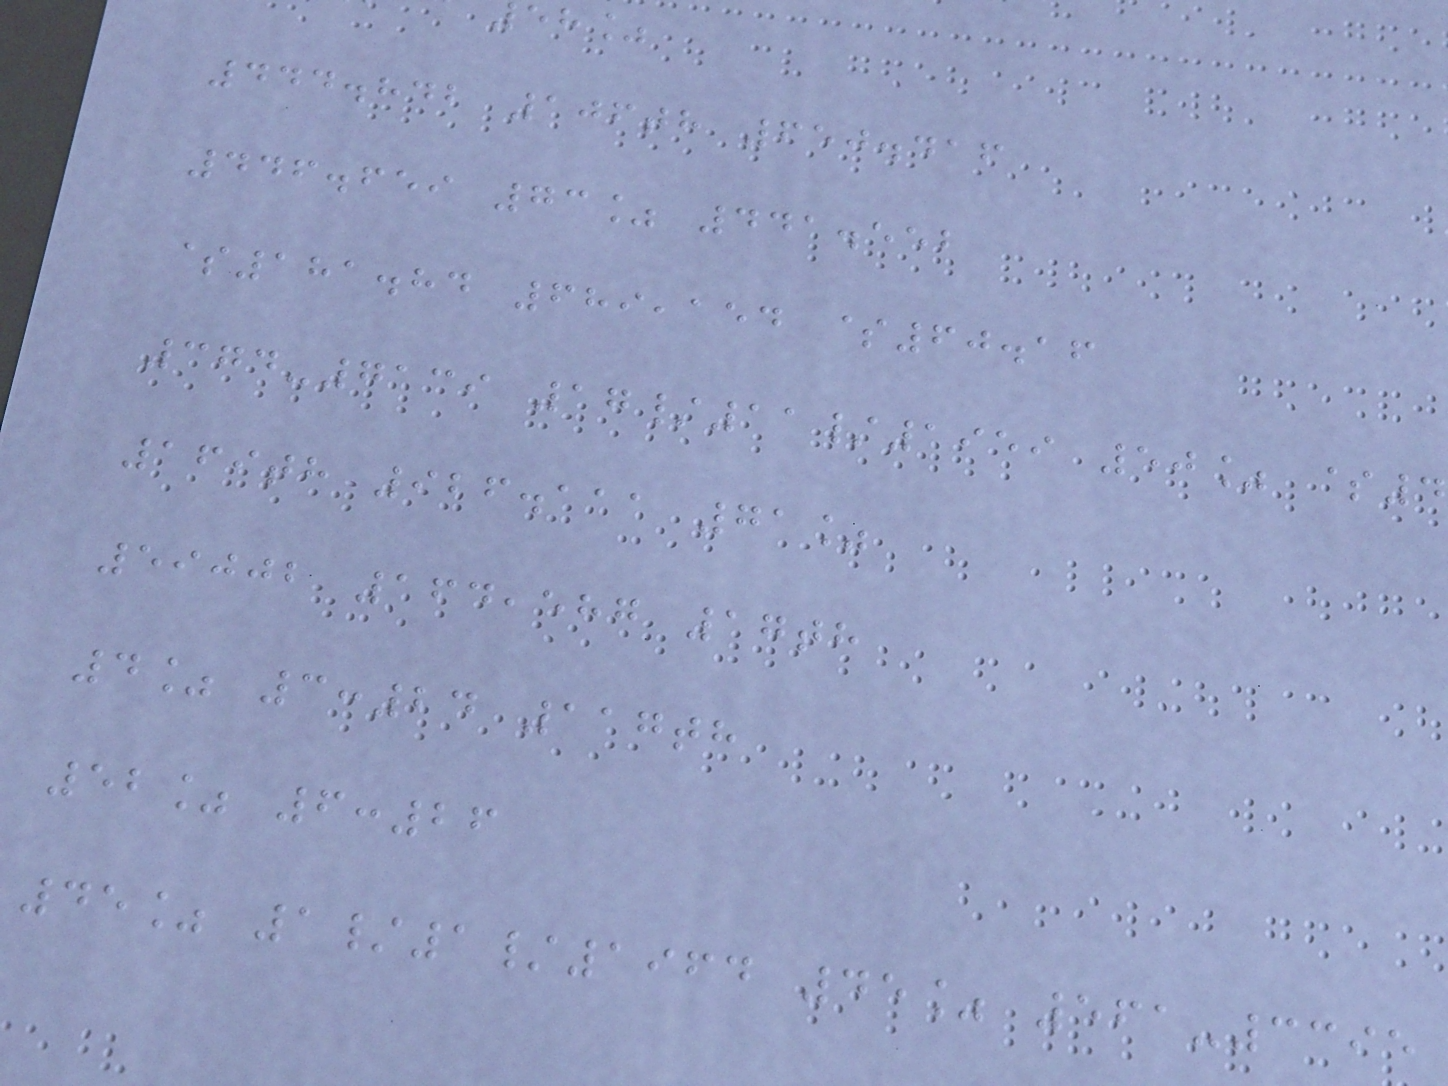eh%
444.842 106th 650.416
446.659 73% 441.552
$181.84 689,154 $60.16
374-7139 17/11/1959 50% $4
169th 926.111 71%
59002 164,587 17th
4% 3:24 117th
52% 6:26
45% 1/1/1964 45% 561-3395
